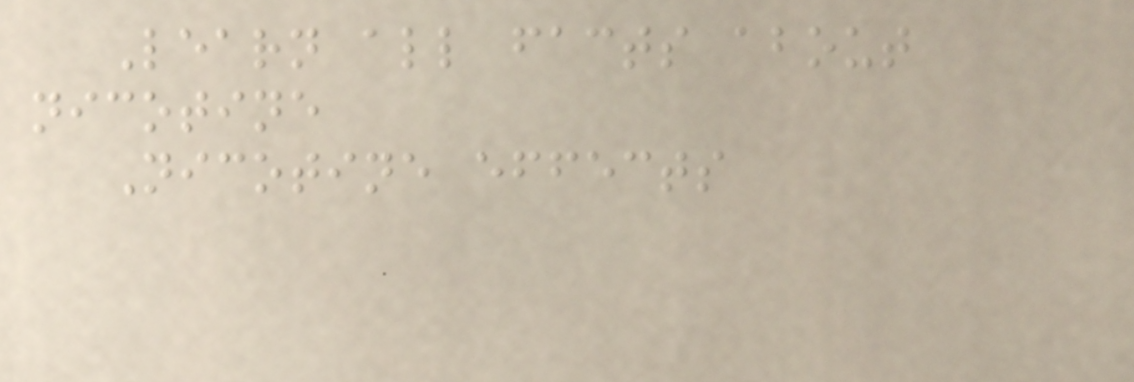Learn all facts about
nicotine
Nicotine effects
